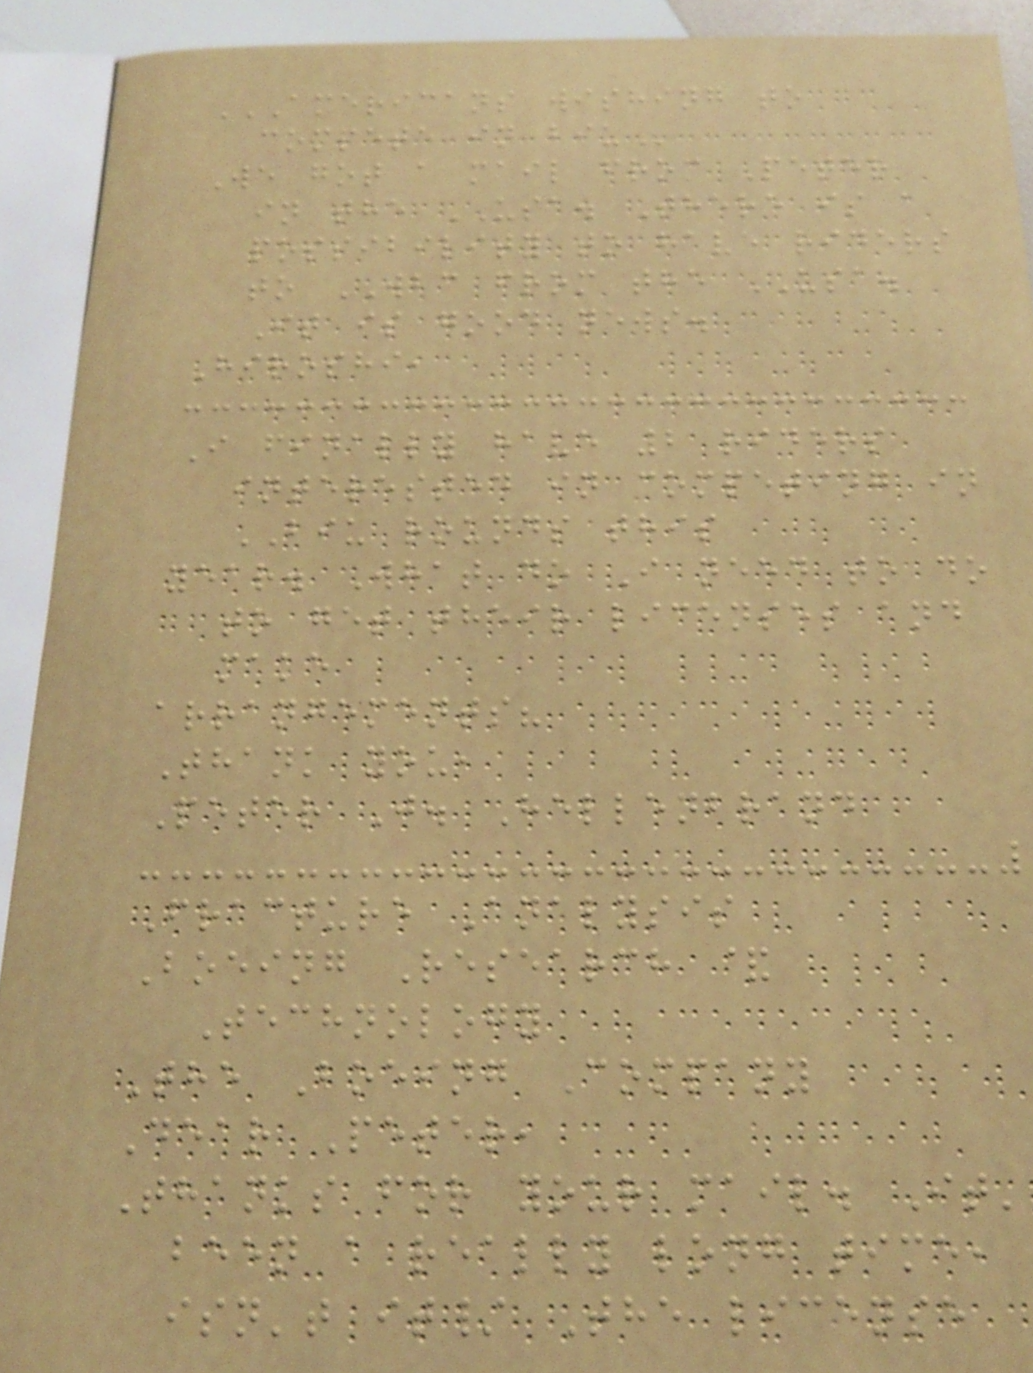AMERICANS WISHING TO
COMPETE IN BIU
We got a mail from Peter
in the USA. There is a
possibility to have riders
to WBC from the USA.
It is good news.
Hiroshi,
I finally have 2 riders
interested in competing in
BIU rounds this
year. What do I need to do
to get their licenses and
make
arrangements?
Thank you,
Peter J. Hellenbrand
Fracture Analysis
Boeing Research &
Technology
The Boeing Company
Dear Peter,
Thanks for your mail. It'
been a really long time,
isn't it/ The license
